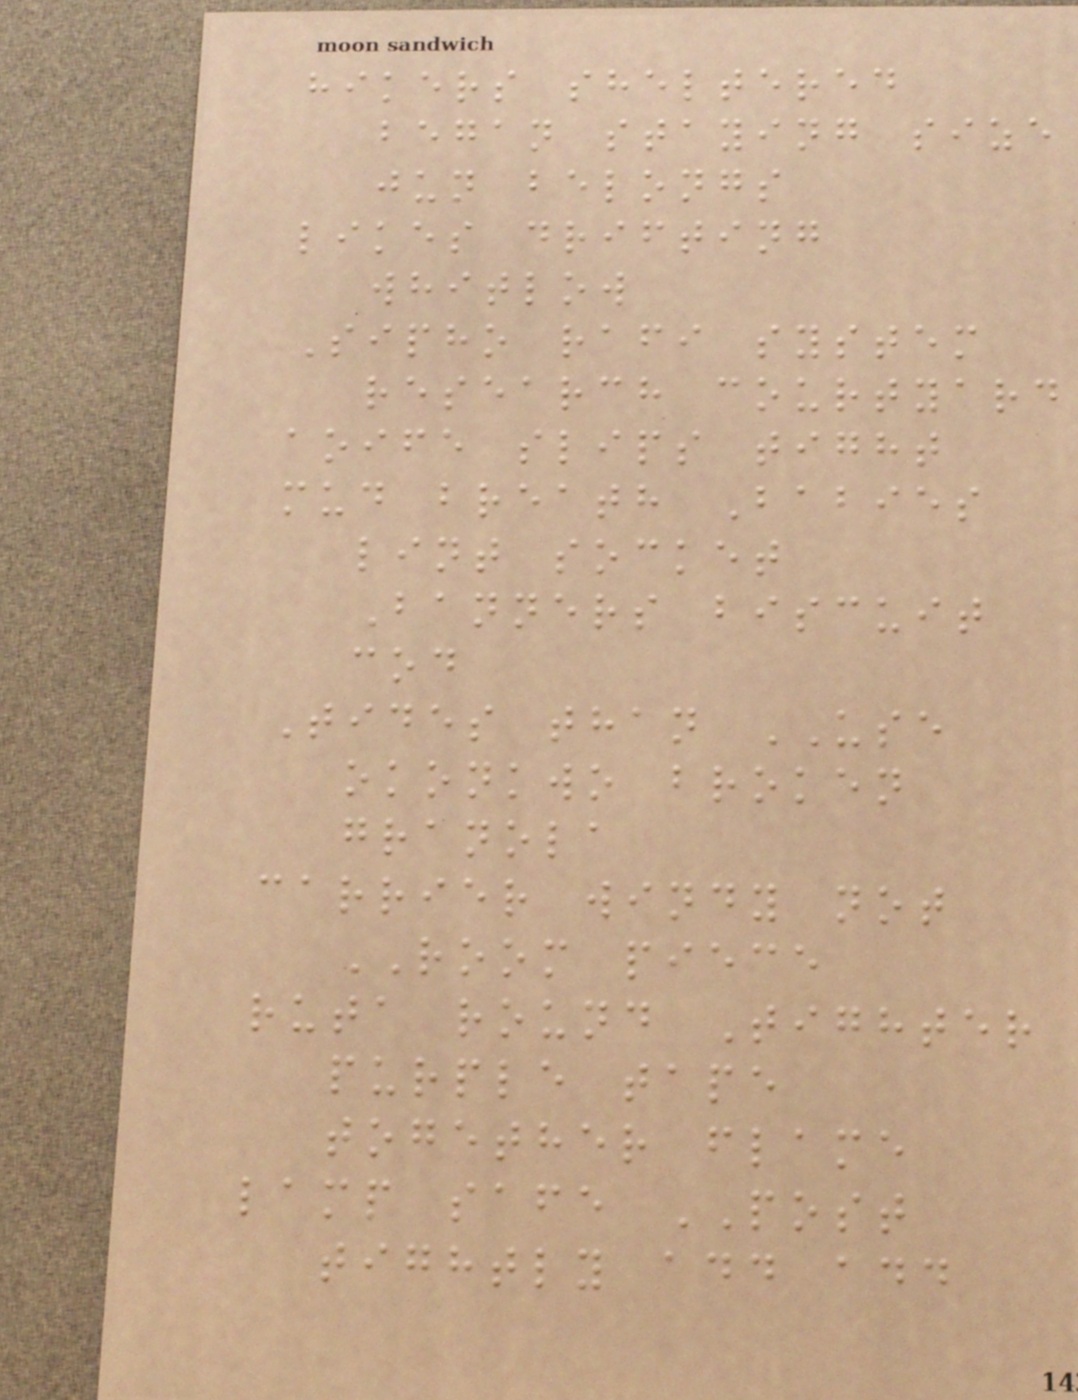hikers sheltered
began staying size
jun belongs
likes drifting
whitlow
Sipho rafi system
research courtyard
aoife slips tight
mud breath Babies
lint socket
Banners biscuit
cod
Tides than USE
okonkwo broken
granola
carrier windy not
ROOM piece
ruta round Tighter
purple tape
together flame
lamp safe POST
tightly add add
